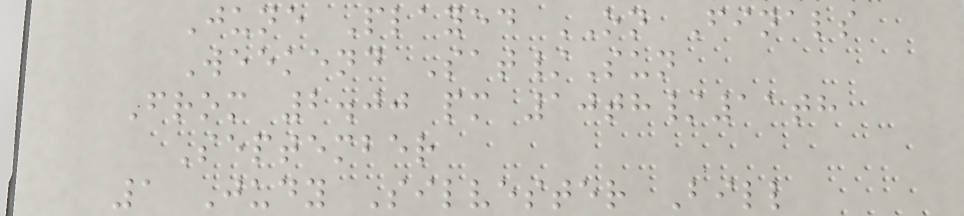June Played ON Finals
Weekend Sat/Sun
From 2.00 pm 10th/11th
September
1 Judy Silvester Bill
